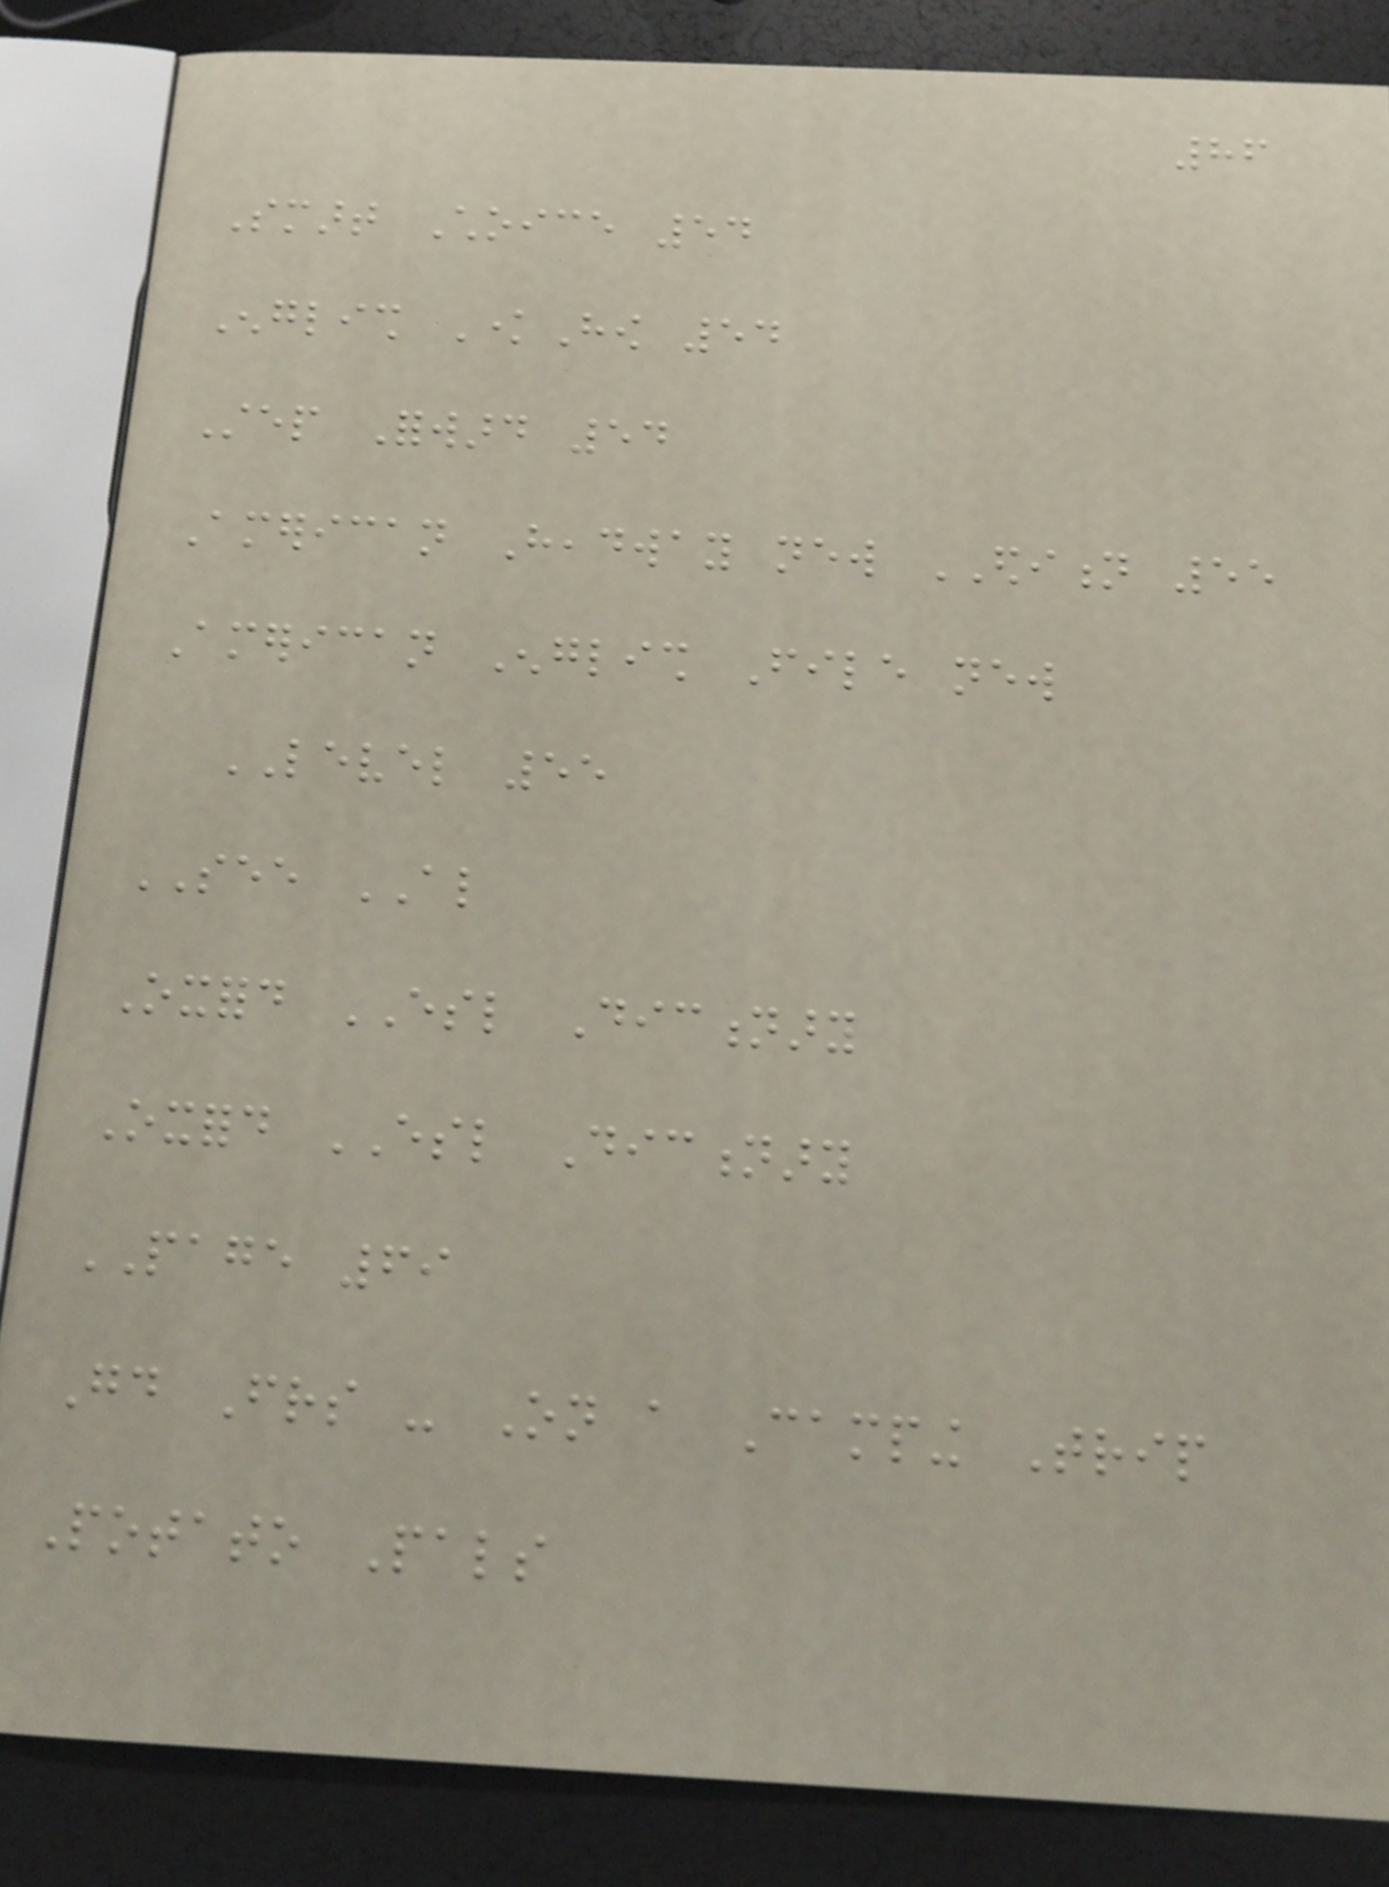86
Smart Choice 54
English KnowHow 54
Step Forward 54
American Headway new EDITION 55
American English File new
LEVEL 55
SEE ALSO
Oxford ESL Dictionary
Oxford ESL Dictionary
PAGE 69
Good Friends - On a Camping Trip
Potato Pals
